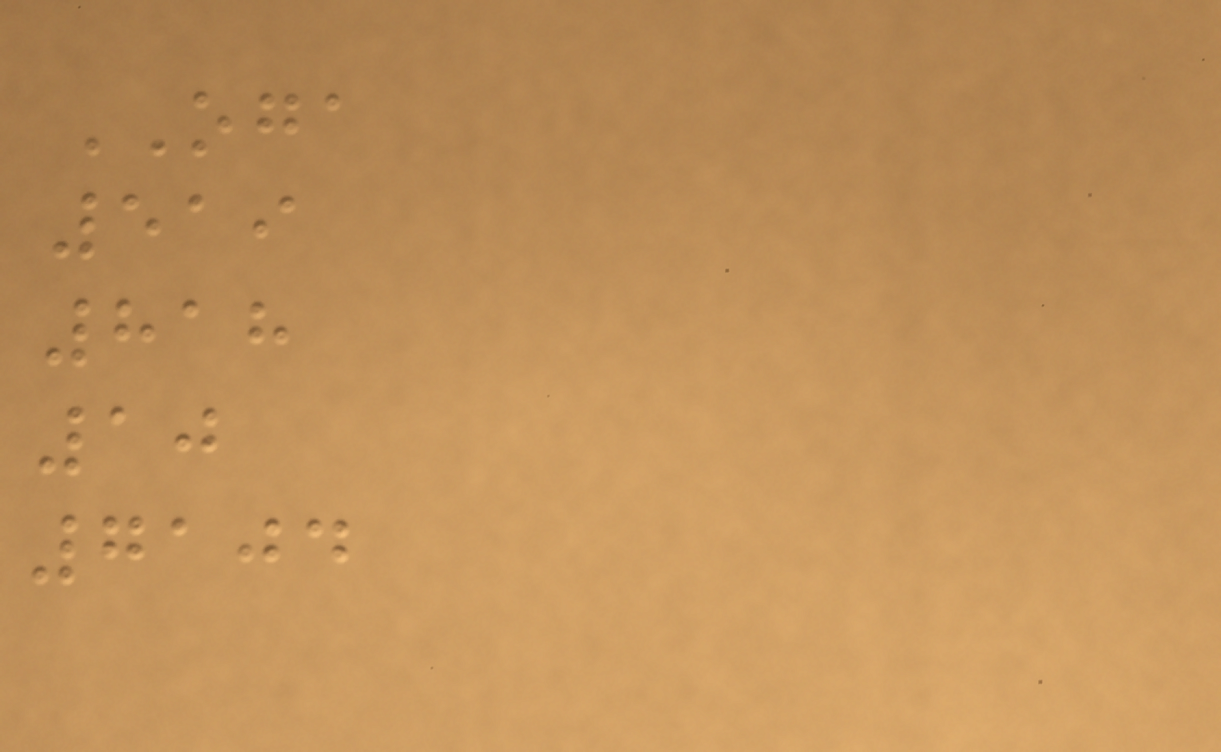OGA
519
818
10
7104
